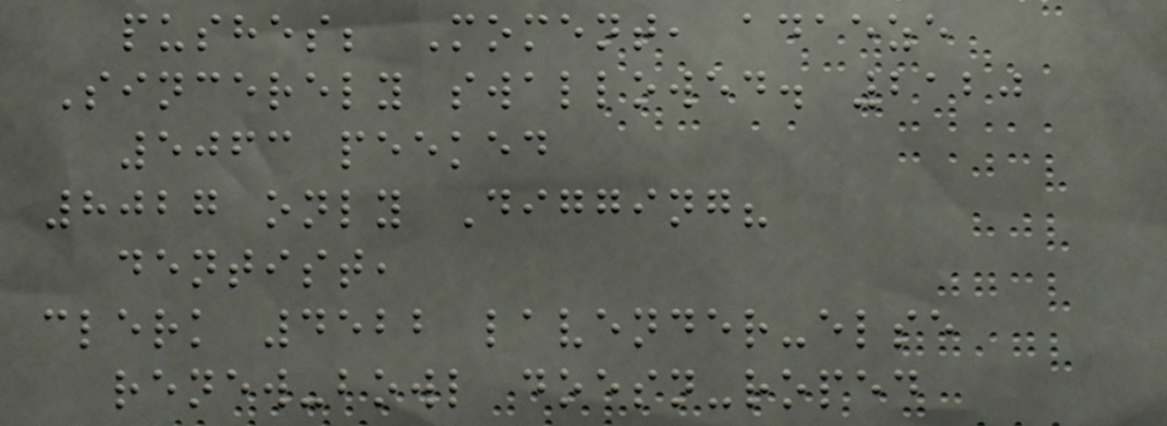pushes; Moment, adaeze
Sincerely swallowed. 2120
5063 peeked
8027 only Digging?
dentist,
clerk 4522 lavender-else
renew-bowl doesn-roped
